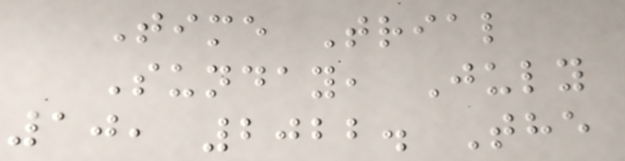Time Trial
Sunday, July
10, 2022. The
